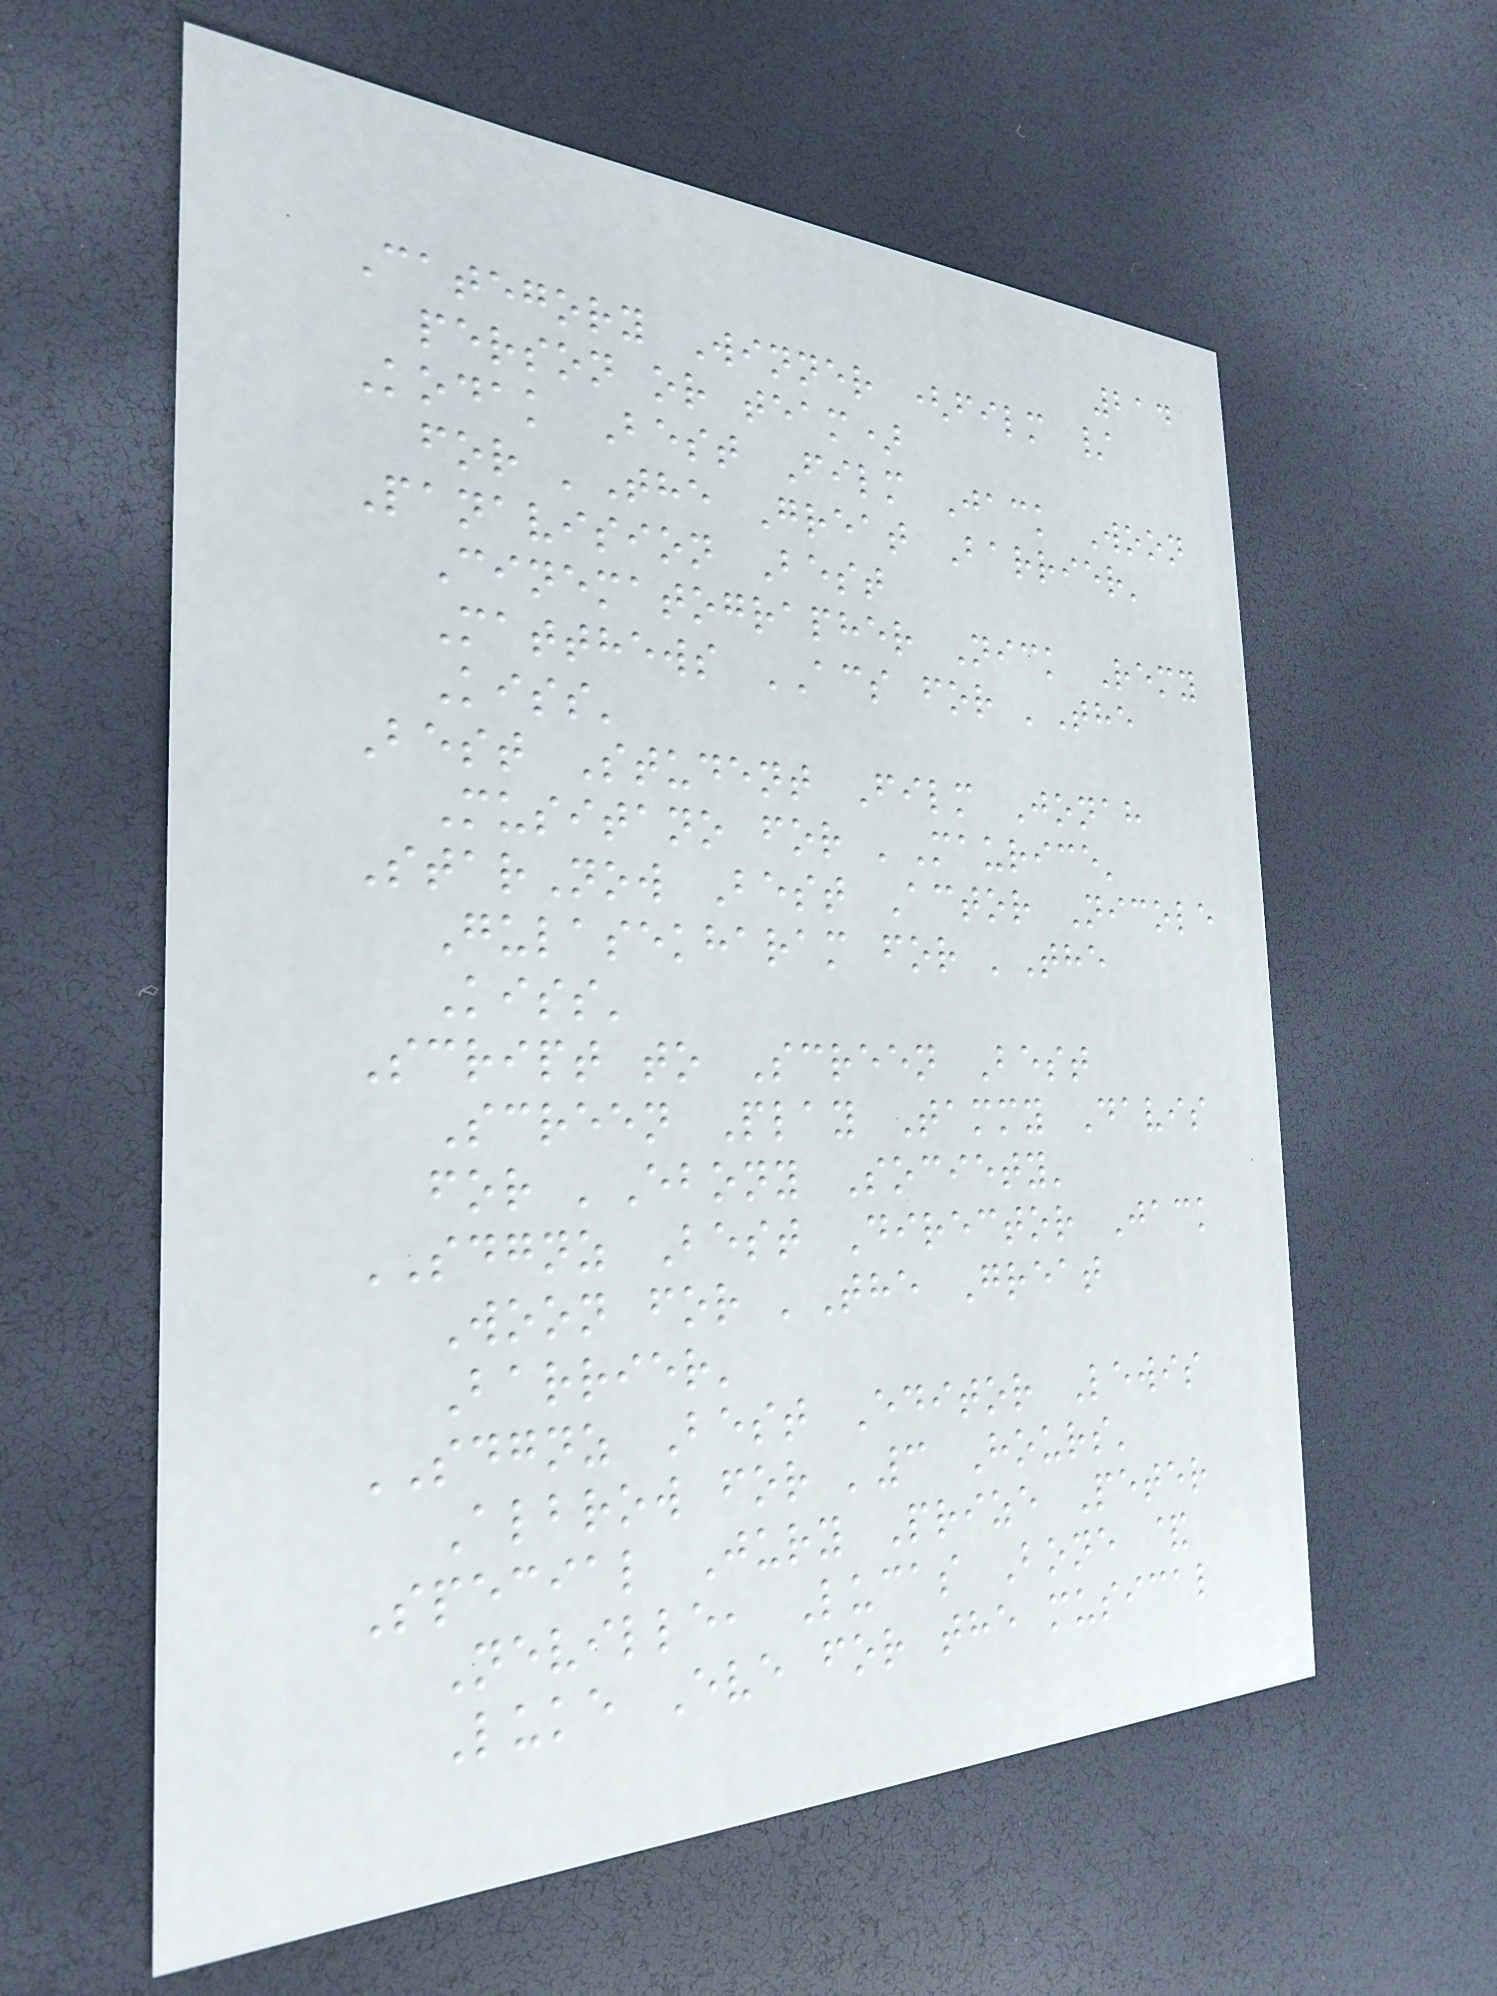214
Category Winner (film /
person or team)
Kodak Best Film Jack Woon
for 'The Great Barrier'
Panavision Best
Cinematographer Nick Remy
Matthews ACS for 'The
Kiss'
Best Student Film Jonah
Musitano for 'Maurice'
StarNow Best Actor Nicole
Gulasekharam for 'The
Kiss'
Script to Screen Best
Screen Play Tammy Davis
for 'Ebony Society'
SDGNZ Best Director Jack
Woon for 'The Great
Barrier'
SDGNZ Best Editor Lewis
Albrow for '3 Hours'
Special Jury Prize Peter
Neville, Lucas Bone &
Luke Eve for the musical
